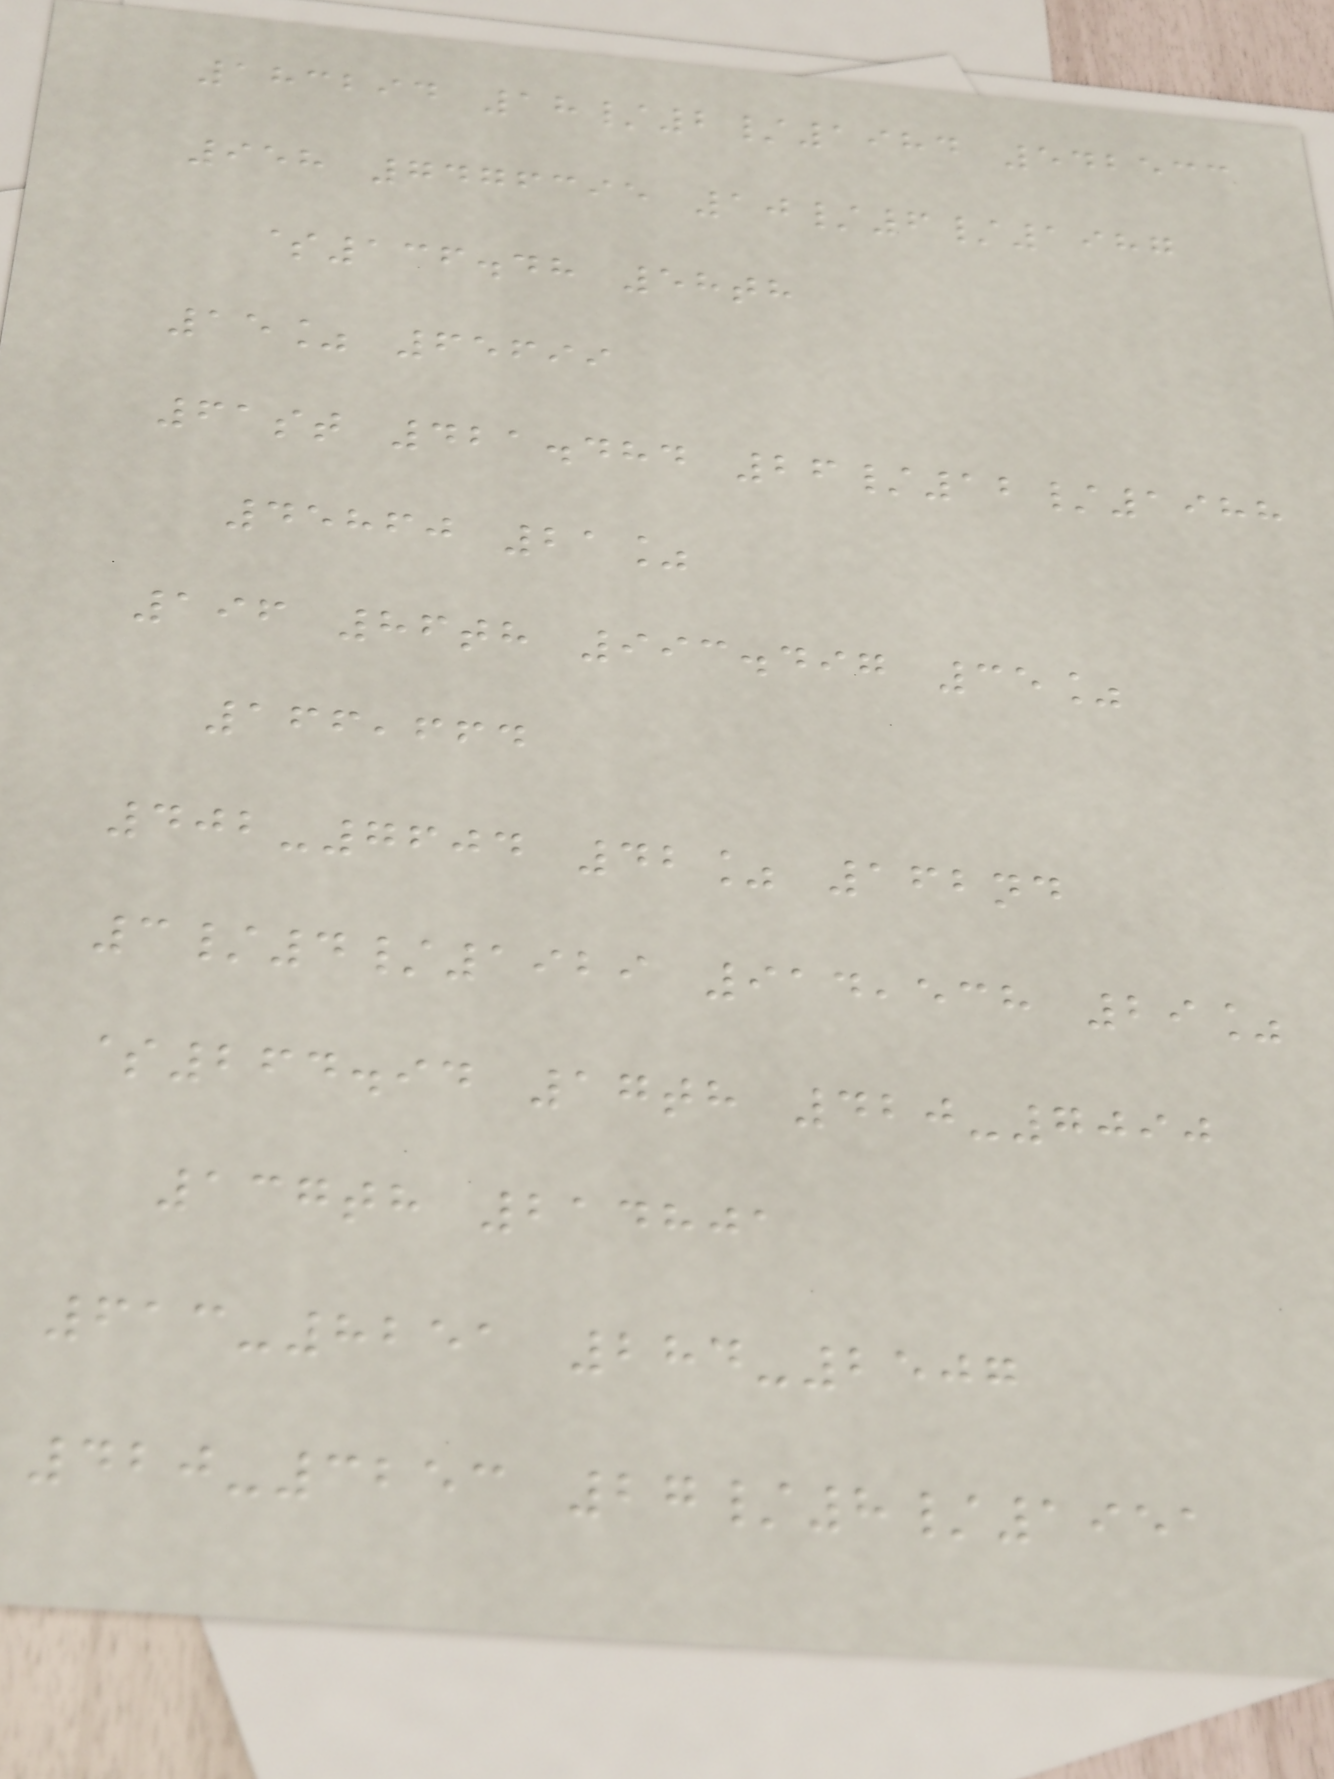183294 18/2/1984 542533
958 7476395 10/6/1987
$136.48 58th
15% 65699
61st 421.484 26/12/1988
45860 21%
196 86th 993.497 35%
166,664
402-7604 42% 162nd
3/4/1929 914,538 29%
$264.94 17th 420-7090
137th 214801
613-8251 284-2507
420-3253 27/8/1951
